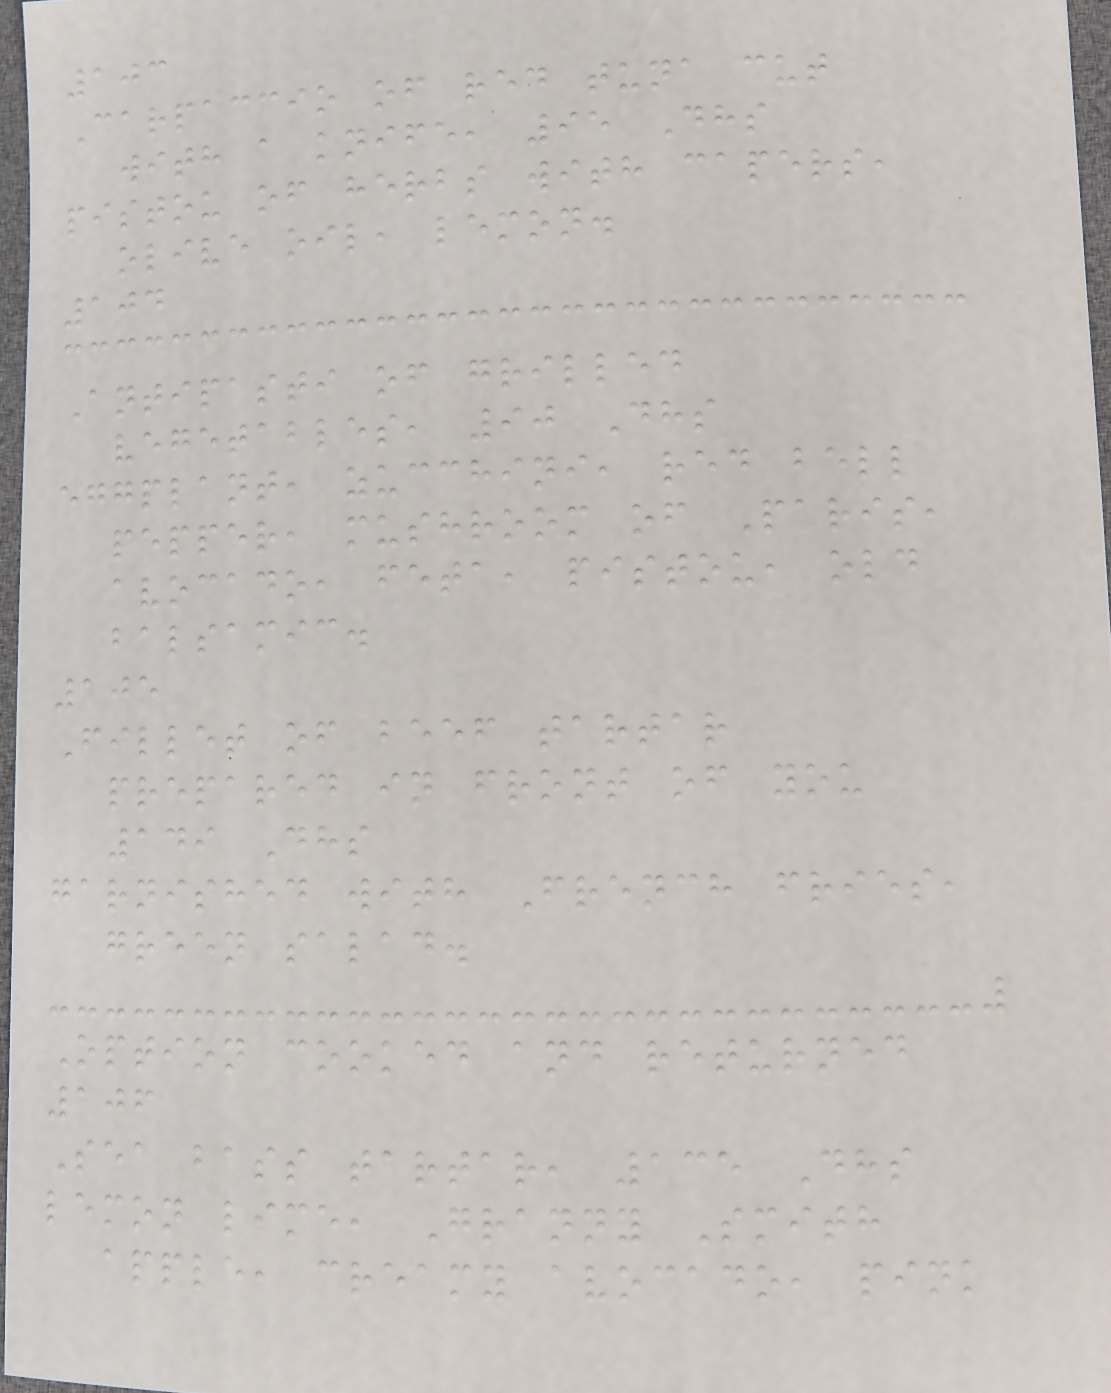103
Carpaccio of red tuna cut
with a knife, 95 Dhs
pistou of herbs with capers,
olive oil, lemon.
104
Antipasti of grilled
vegetables, 90 Dhs
eggplant, zucchini, red bell
pepper, mushroom of Paris,
avocado, feta, pistou, old
balsamic.
105
Fillet of beef tartar
prepared in front of you
149 Dhs
garnished with French fries,
green salad.
Option cooked and returned
106
Sea bass tartar, 135 Dhs
lemon lime, Granny Smith
apple, creamy avocado, pink
